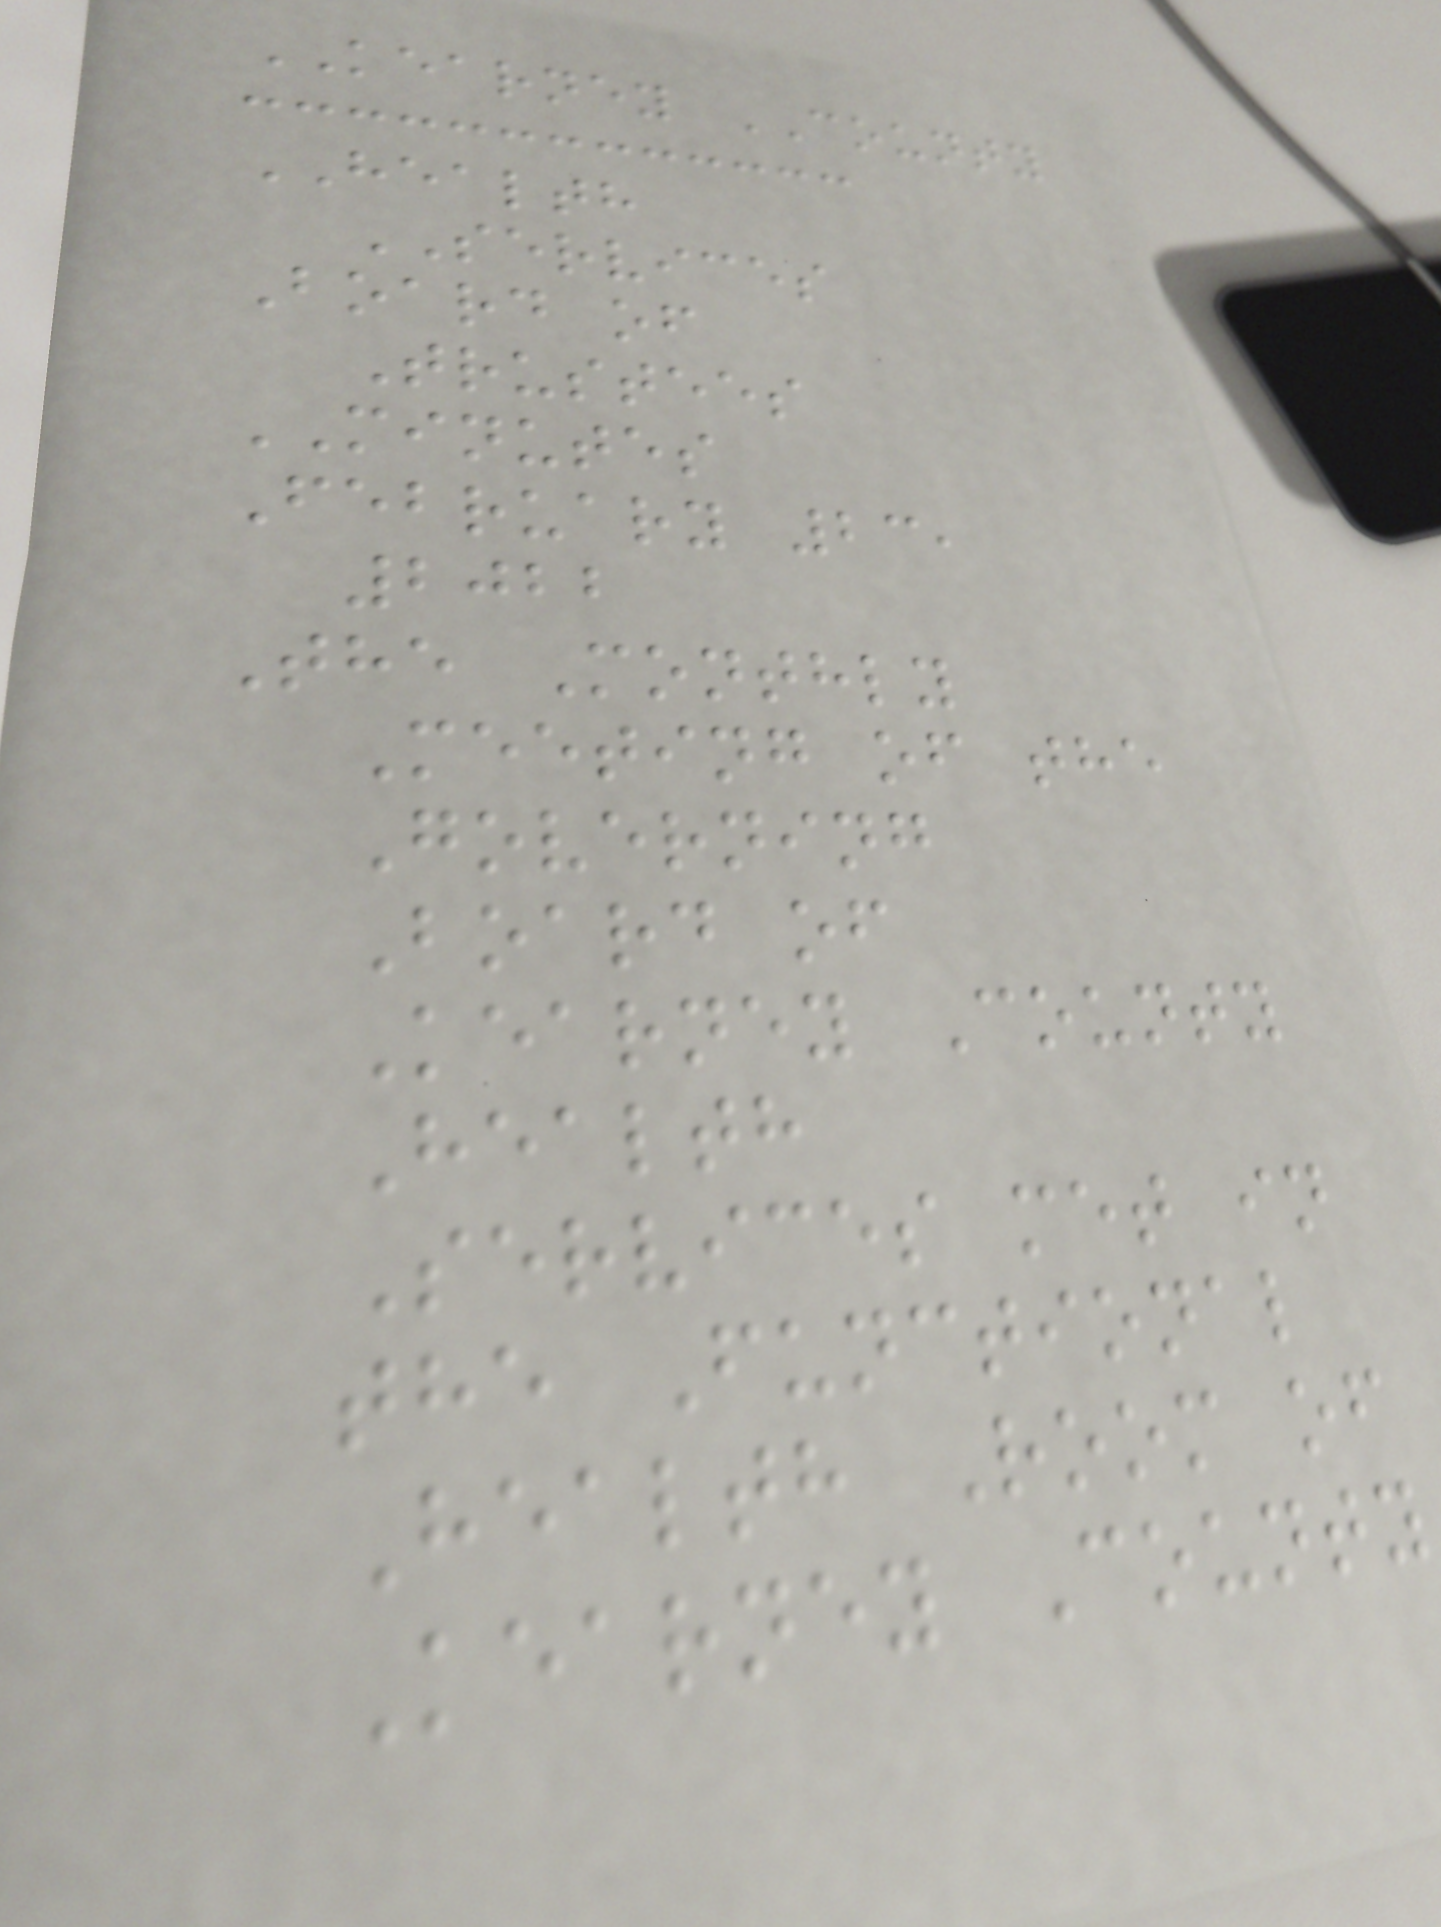KEARNEY COUNTY
HEALTH
SERVICES
Board of
Trustees
MINUTES
February 23,
2022
The Monthly
Meeting of the
Governing
Board of
Kearney County
Health
Services met in
the Functional
Health Room of
Kearney County
